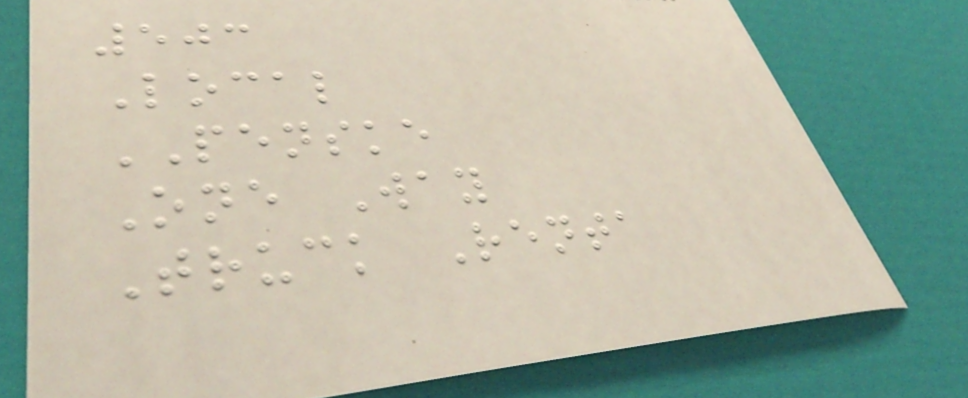503
Local
PENSKE
One Way
Truck Renta
